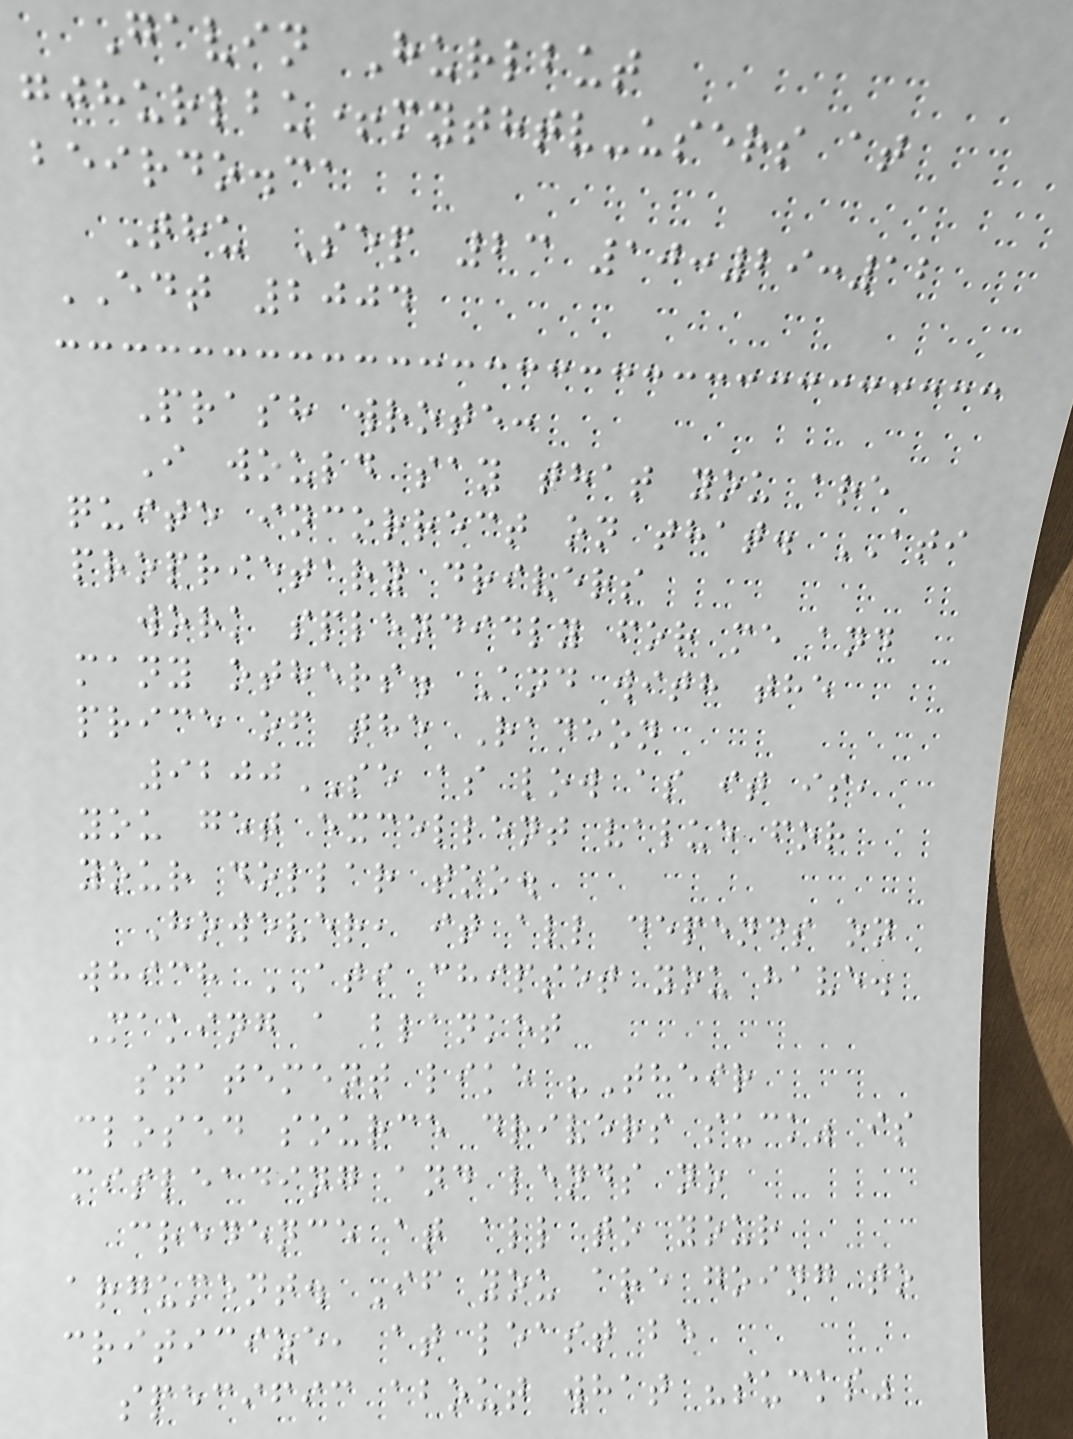Gavin Hurlbut
gjhurlbu+mythtv-users at
beirdo.ca
Thu Sep 23 10:29:12
EDT 2004
Prash wrote:
I would say that you are
quite incorrect on that. ATI
proprietary drivers
work splendidly for me and
many others. And with the
price of the Radeon
9200SE as low as it is,
you get excellent value for
your dollar too.
However, it all depends on
which ATI chipset you have.
Making a blanket
statement like "Their
closed source drivers suck" is
misleading and lends no
credence at all to your
argument. If you are going to
criticize, at least be
specific about what "sucks"
